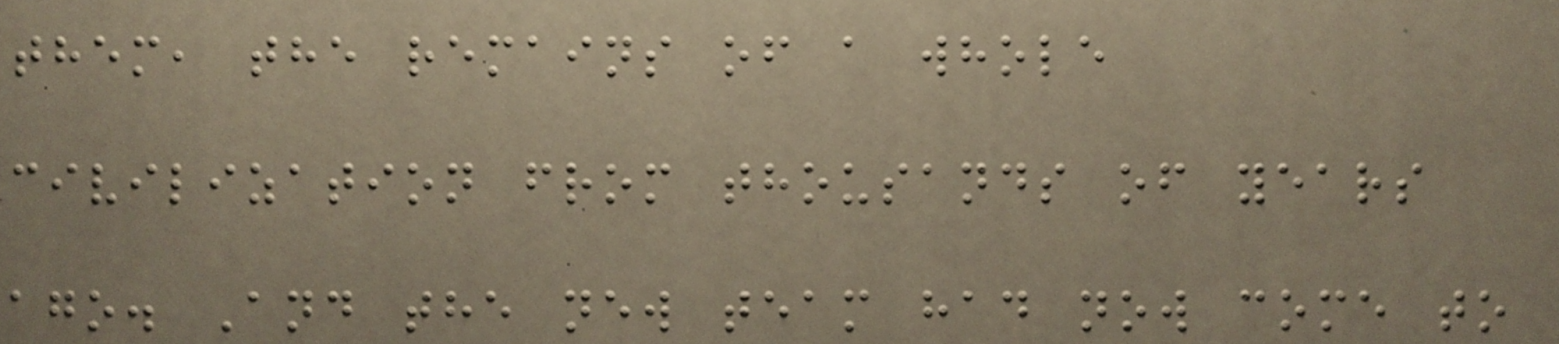them, the remains of a whole
civilization from thousands of years
ago. And the new team had now come to
